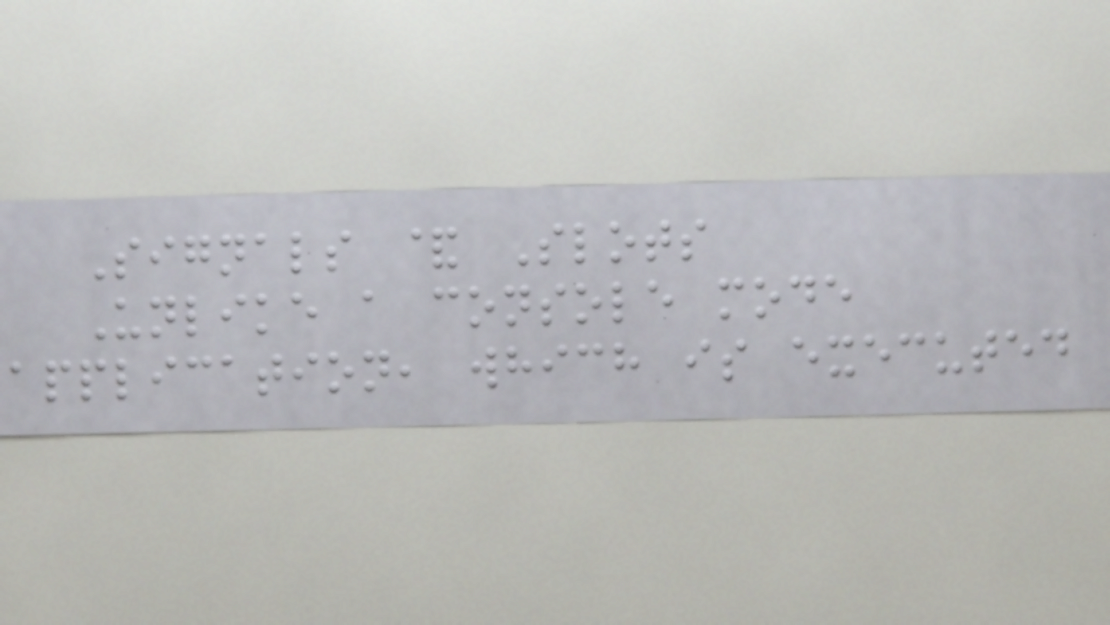Signals & Slots
Unlike a console mode
application, which is executed
